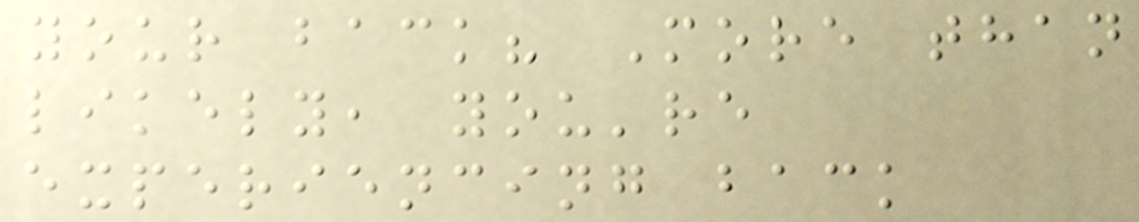your back? More than
likely, you're
experiencing back
